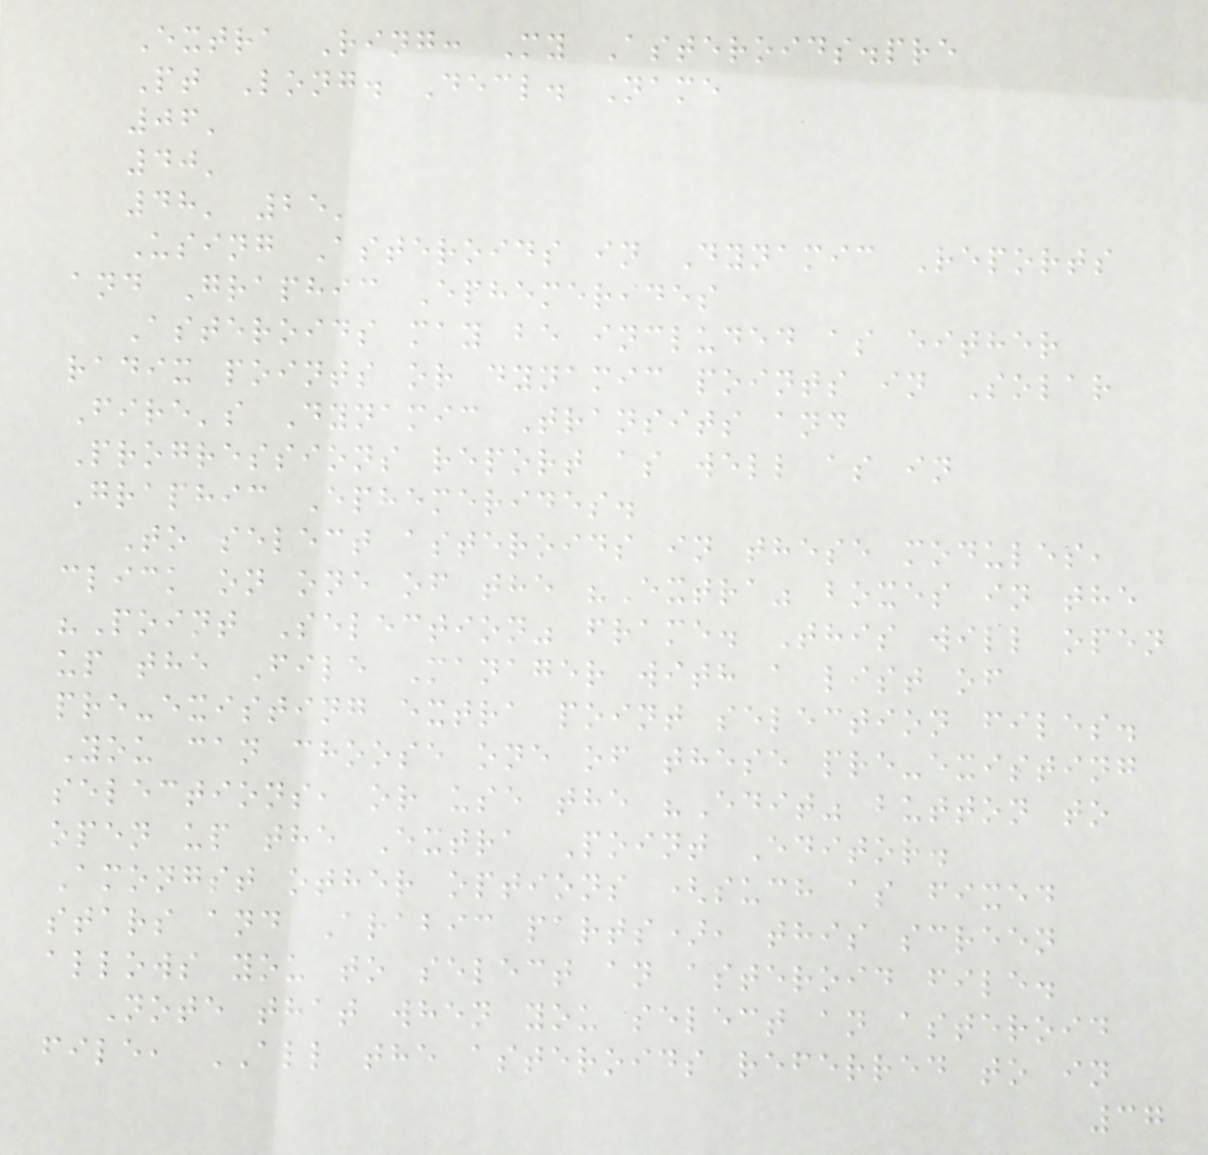Extra Ring: My Asteroids.pre
Pt Long. Decl. Name
06'
40'
48' 25'
Using Asteroids in Dynamic Reports
and Graphic Ephemerides
Asteroids may be included as either
radix points or dynamic points in Solar
Fire's Dynamic Transits and
Progressions report as well as in
Graphic Ephemerides.
To select asteroids in these modules,
click on one of the "Extra" boxes in the
"Point Selection" frame. This will open
up the File Manager with a list of
pre-existing extra point selection files.
You can choose one of these pre-existing
selections, or use the "Edit" button to
open up the Extra Point Editor.
Amongst other options (such as fixed
stars and Arabic parts), this screen
allows you to select an asteroid file.
Note that when you select an asteroid
file, ALL the asteroids referred to in
37
